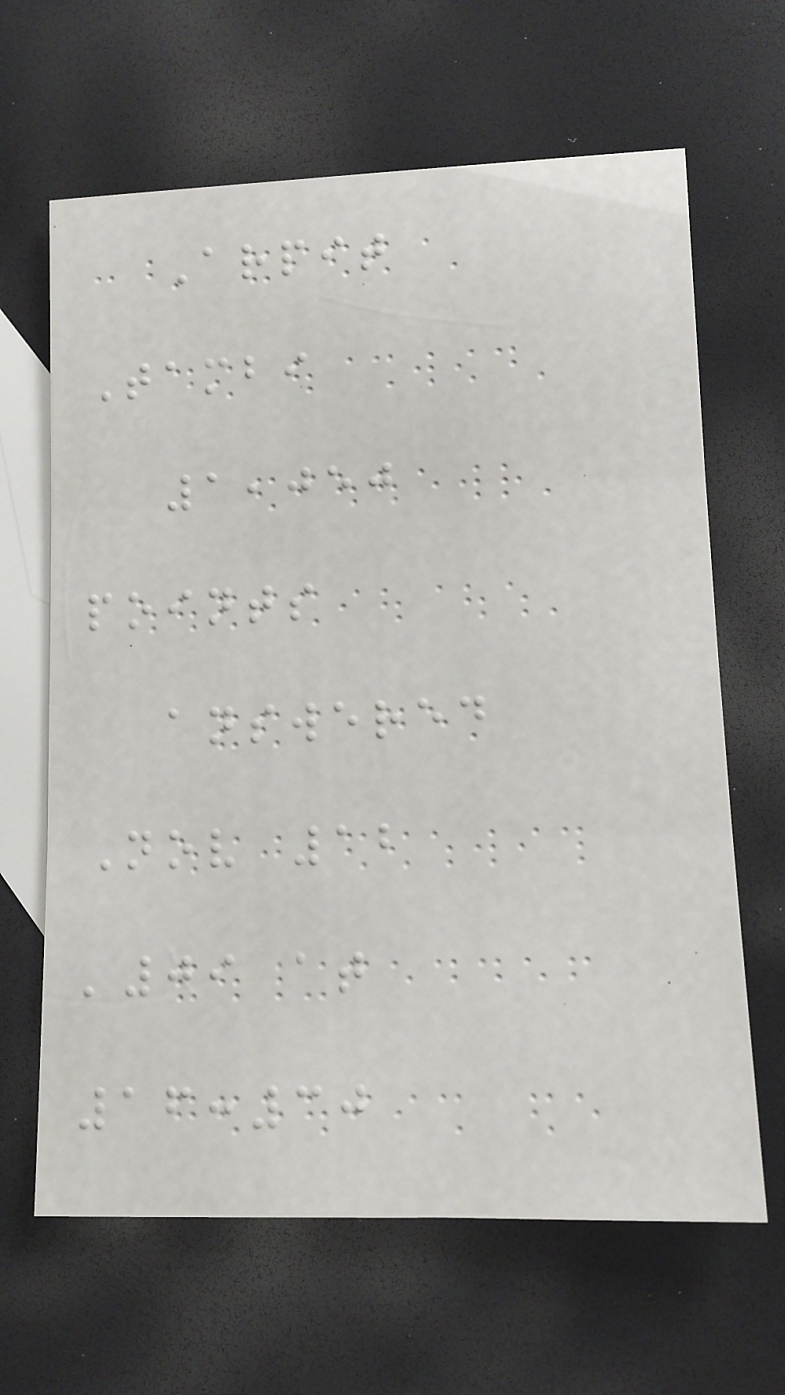Arpit
Tambi
1,050
points
answered
Nov 12
'09 at
16:30
